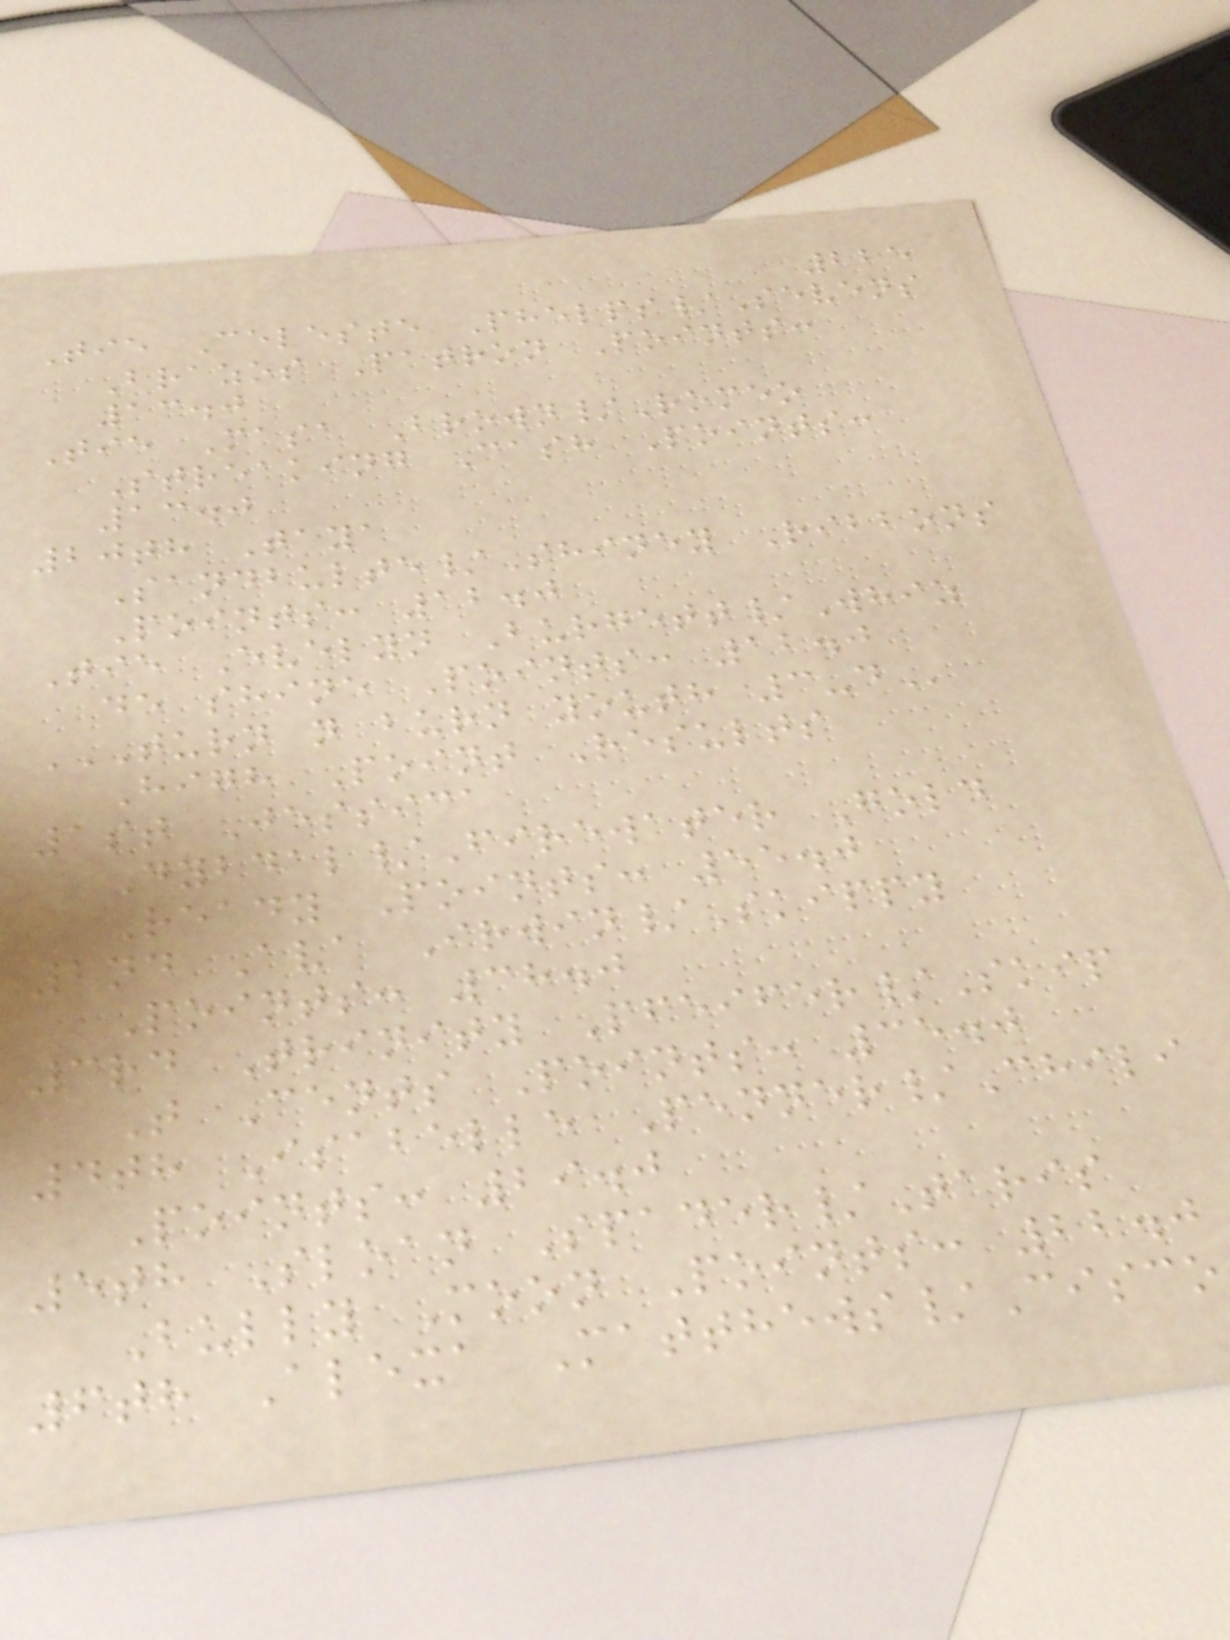225
Tie Celeste Phelps/Sevens
Brazos Patron Points:
13.0
Tie Masa Brown/Romeo
Streaking Cash Points:
13.0
20th Taya
Sandbulte/Shiney Ribbons
Points: 12.0
Tie Evelyn Burgett/Whiz
de shine Points: 12.0
TURN N BURN YOUTH 3-D
High Point Results
1st Jessica
Dybdal/Firewater Gold
Ready Points: 55.0
2nd Ava Irwin/Skippy
Points: 38.0
3rd Trinity Pfeifer/Skip
T Cents Points: 35.0
4th Isabelle Penner/Chili
Points: 29.0
5th Sloan Spader/Taris
Bully Moon Points: 22.0
6th Alexa Matthews/Cisco
